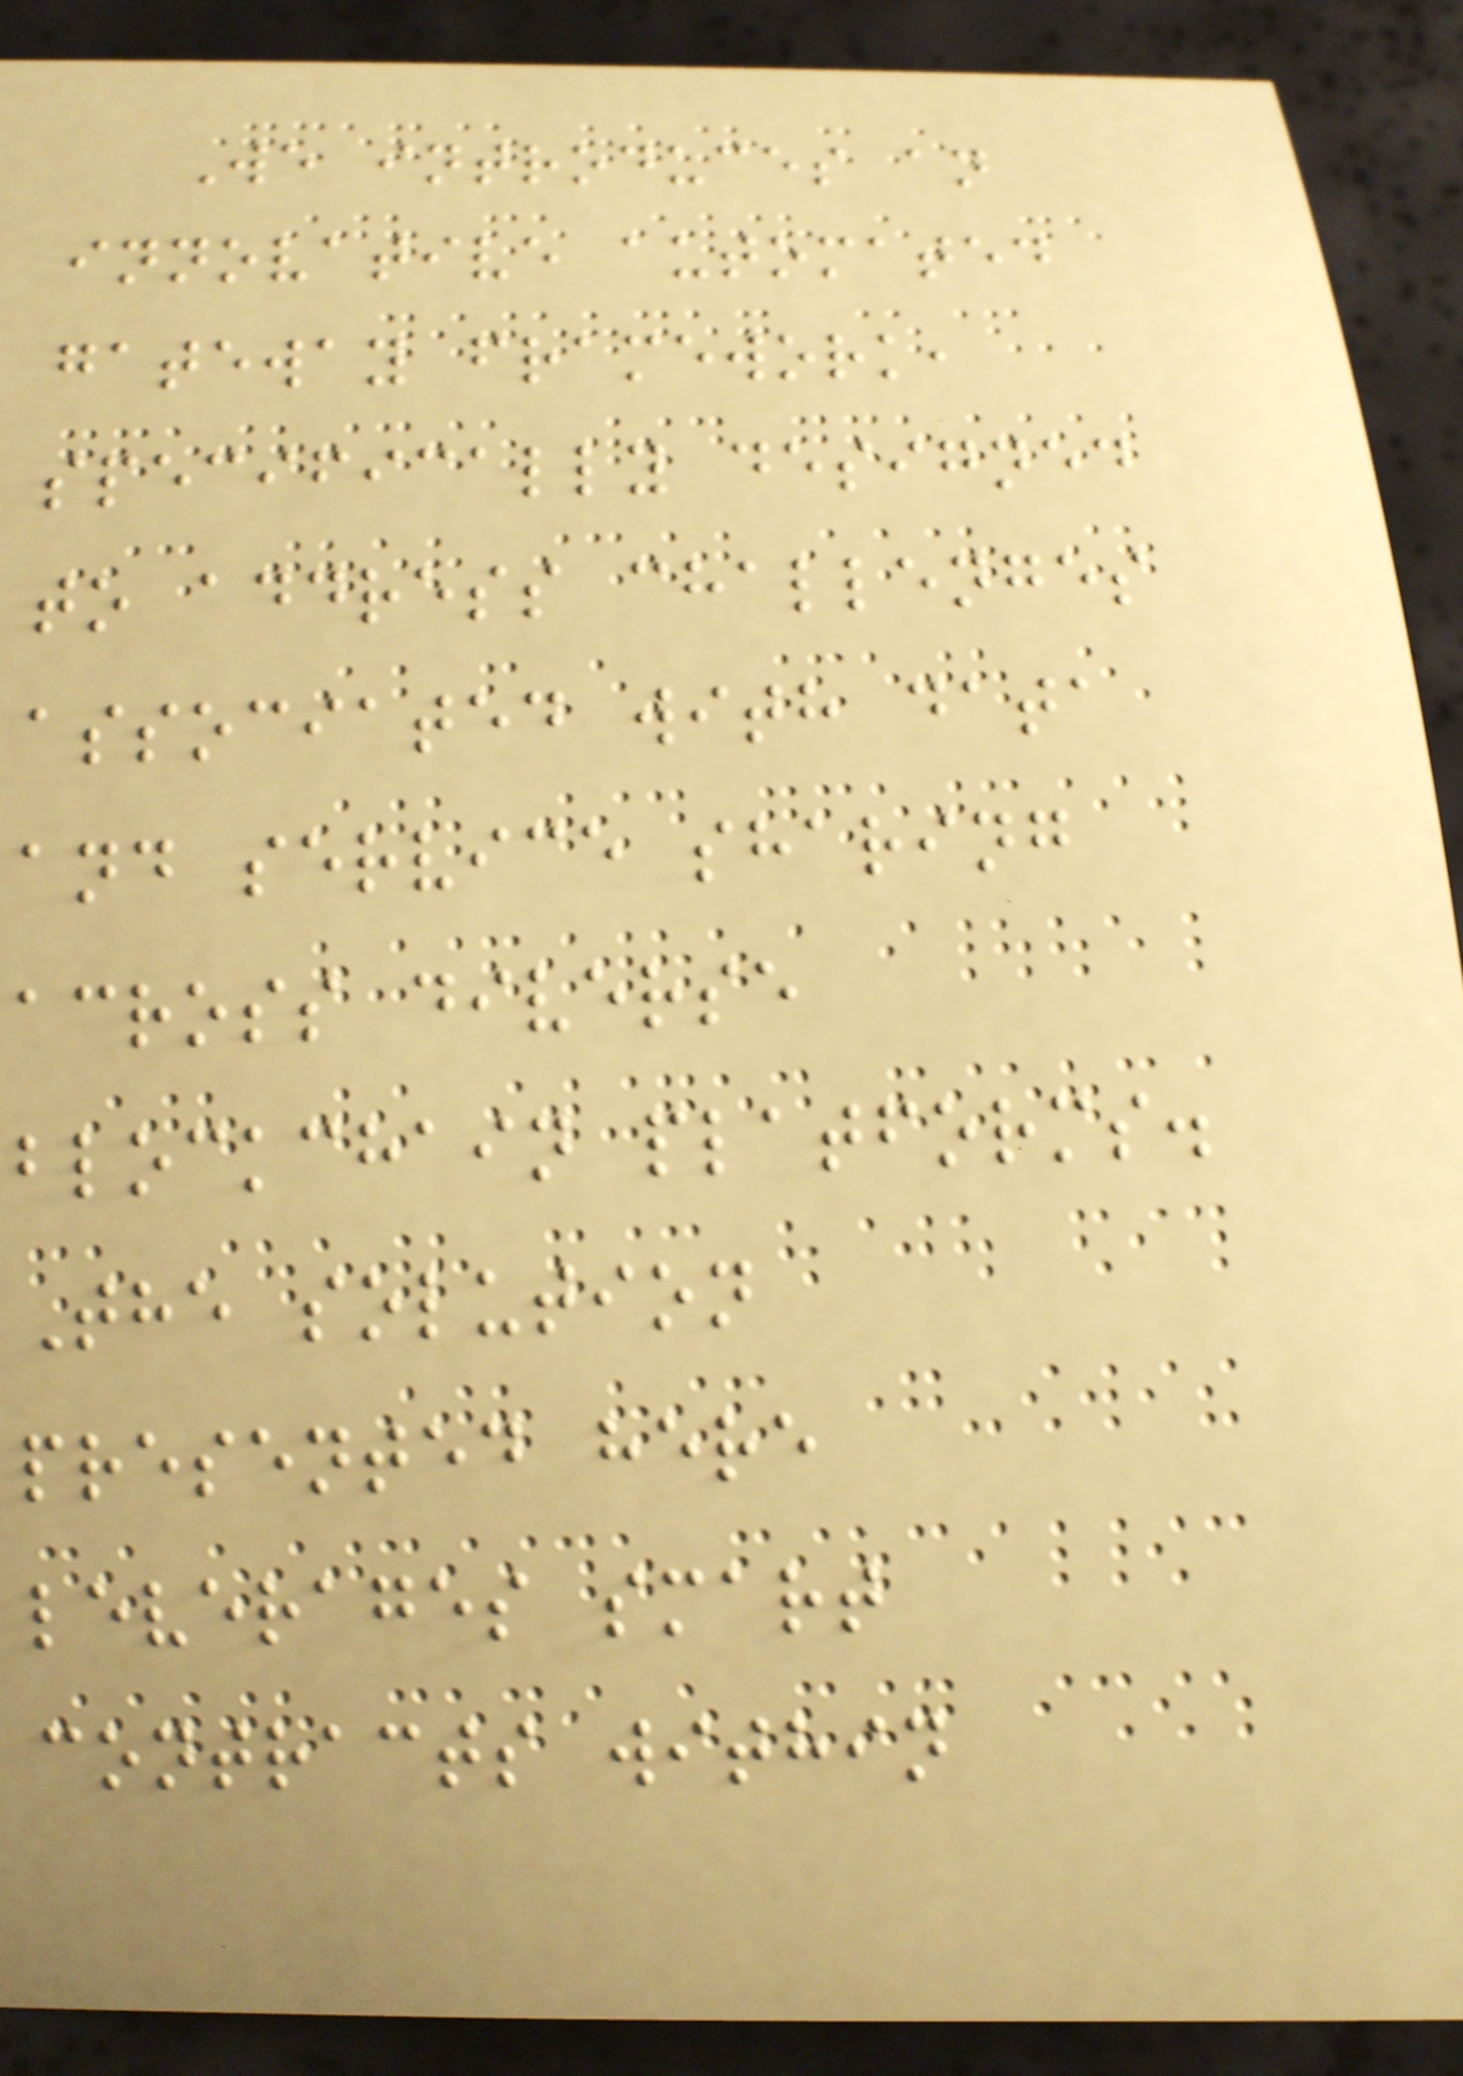We introduces an
innovative automated
gateway framework,
specifically designed
to address challenges
associated with data
and service sharing
across diverse
blockchain platforms.
The solution
presented here
leverages smart
contracts within
